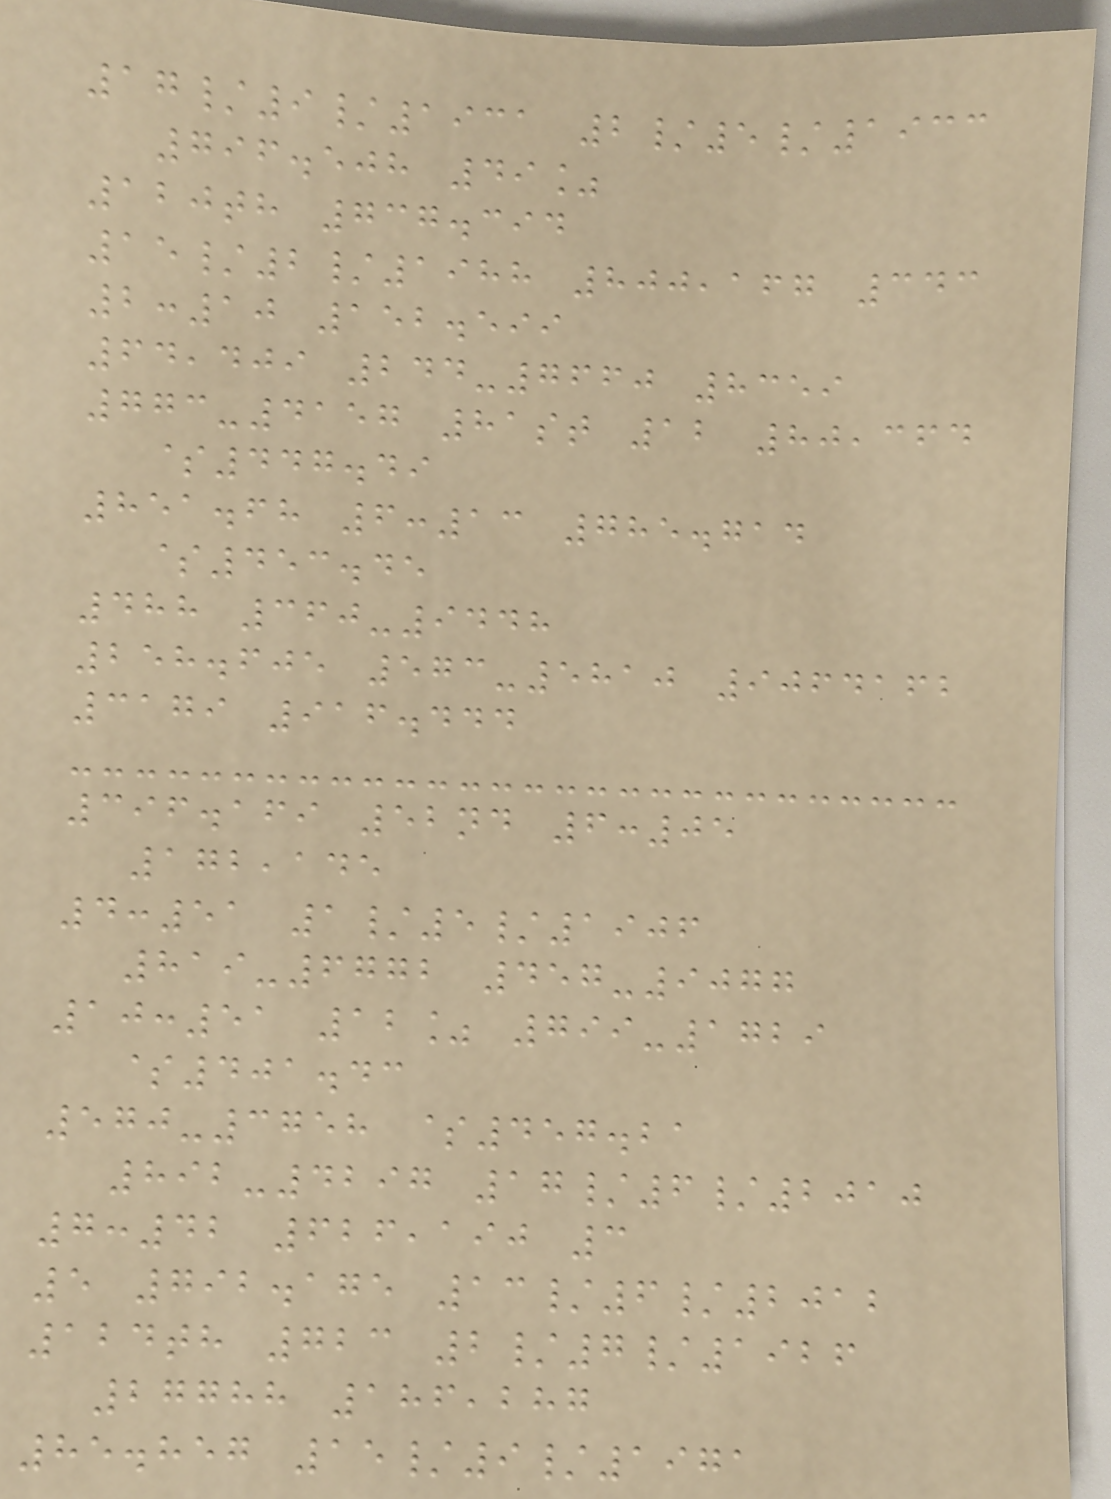17/9/1931 2/5/1933
796.508 49%
120th 737.394
15/2/1988 800,167 343
2:10 152.599
64,409 244-7660 8359
773-4157 81st 12 80,364
$447.49
851.68 6:13 785.714
$453.45
488 360-9448
258.605 573-5810 9064162
3179 916.444
396.169 52nd 6:05
172,145
4:51 1/5/1906
819-6772 457-9077
10:51 12% 799-1729
$401.43
570-3758 $457.21
892-4297 17/6/2010
7:42 626,190 3
5 792.175 13/6/2012
124th 723 2/7/1926
27788 186,287
85.857 15/9/1971
